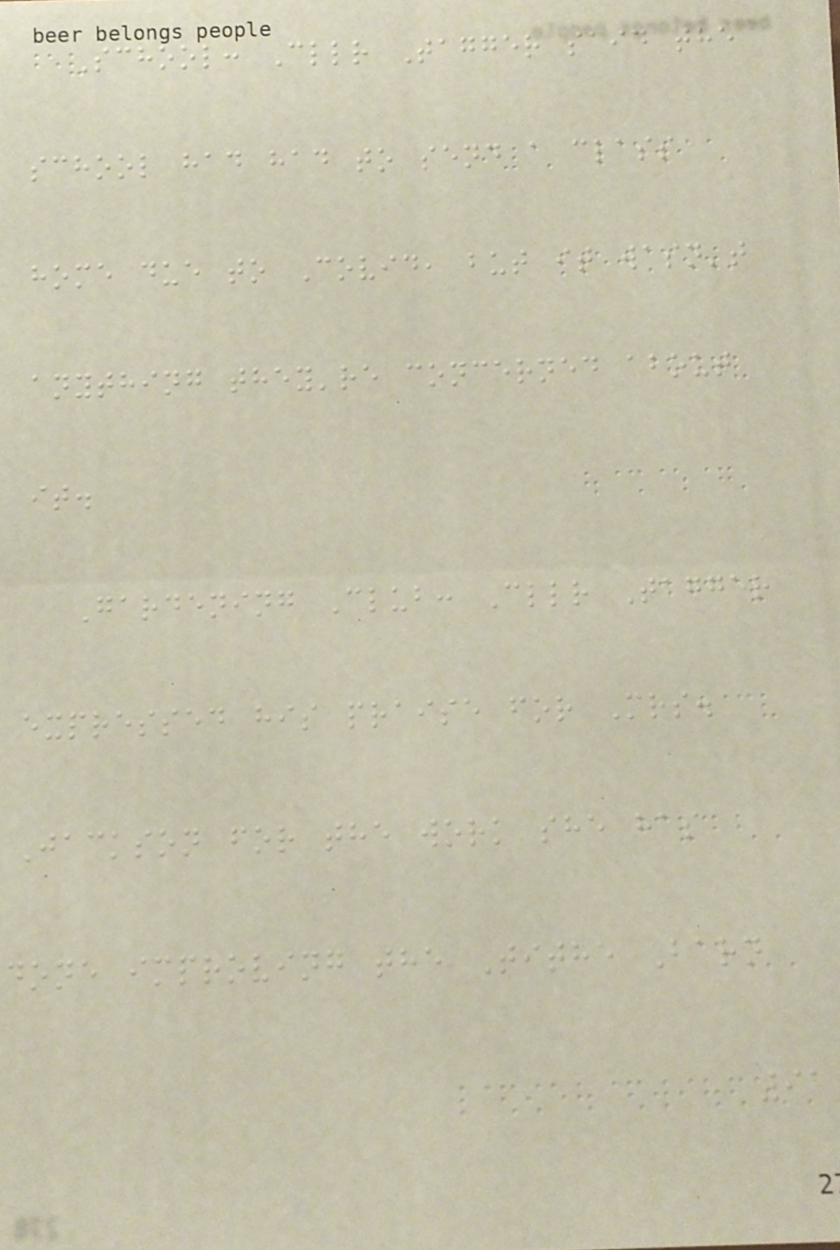School: Cllr Tagger said the
school had had to send a class
home due to Covid, but it wasn't
anything they're concerned about
it.
Gardening Club: Cllr Tagger
expressed his praise for Mrs.
Jackson for the work she has
done improving the Tithe Barn
91
